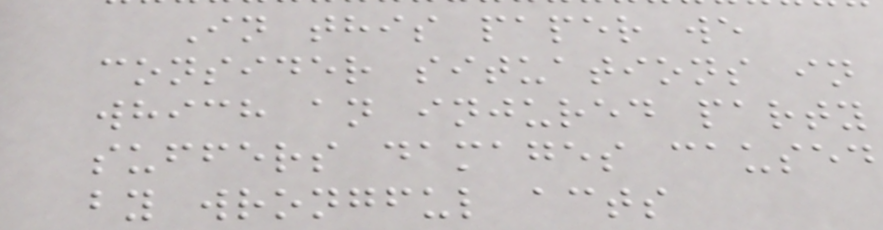In this paper we
consider situations in
which an injured party
suffers damages caused
by wrongful acts
